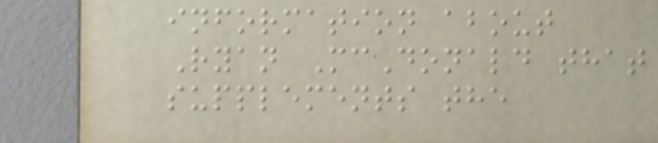information about
Ryan McDonald that
supplements the
